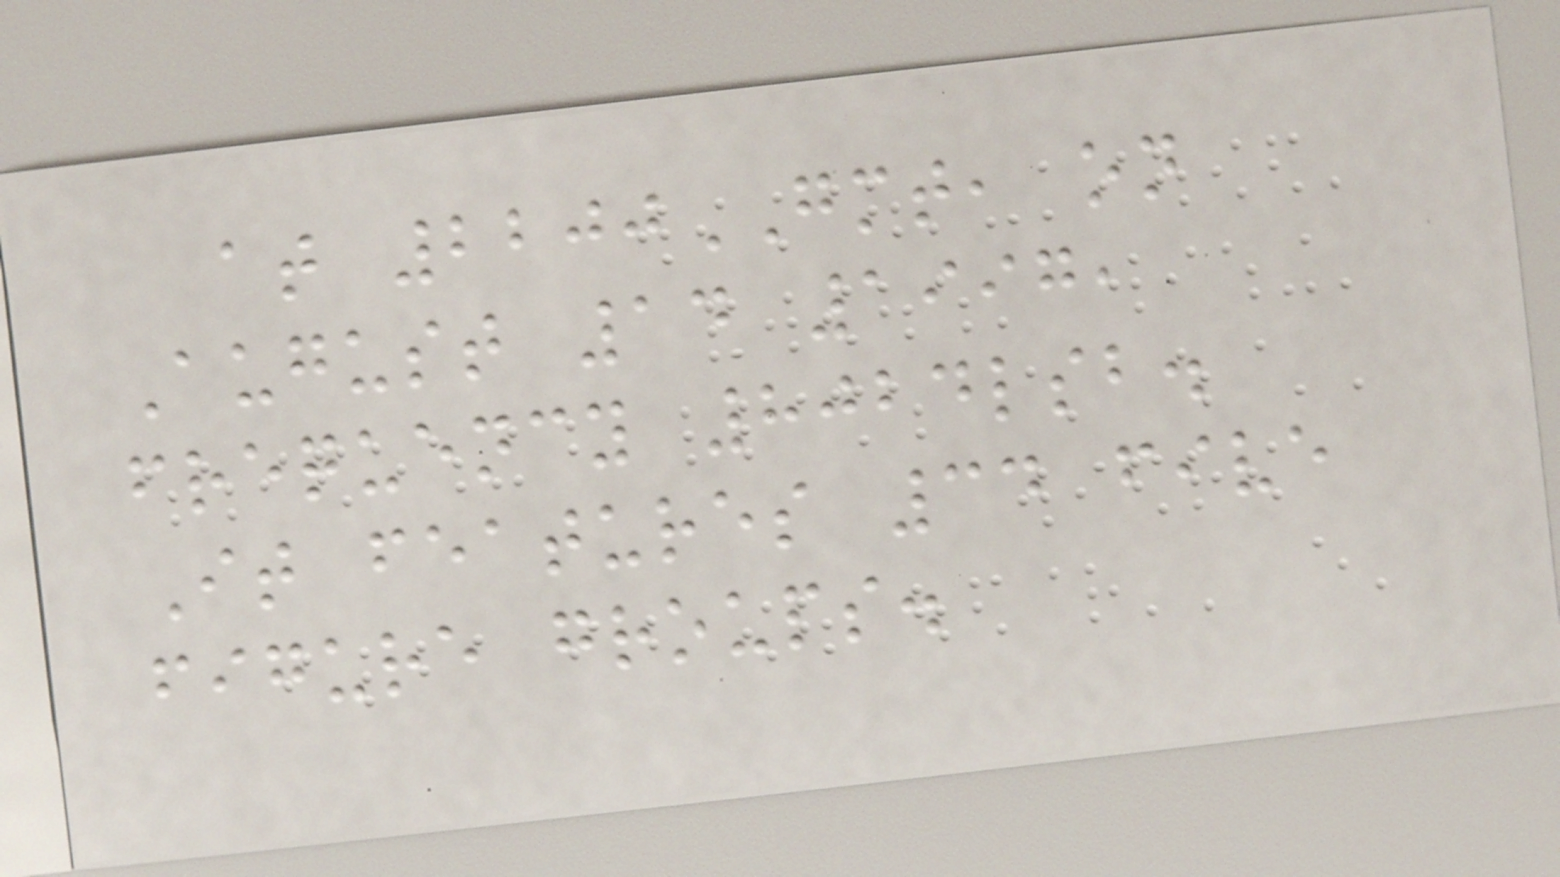at 2200GMT, on
August 14 1997,
frequency 8024lsb.
It features 34 five
figure groups.
